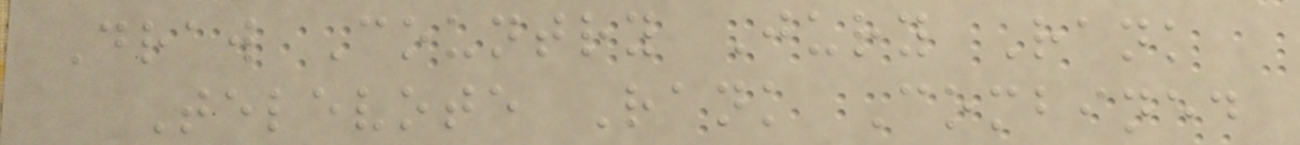Draw Country Jury Rank
Televote Rank Combined
